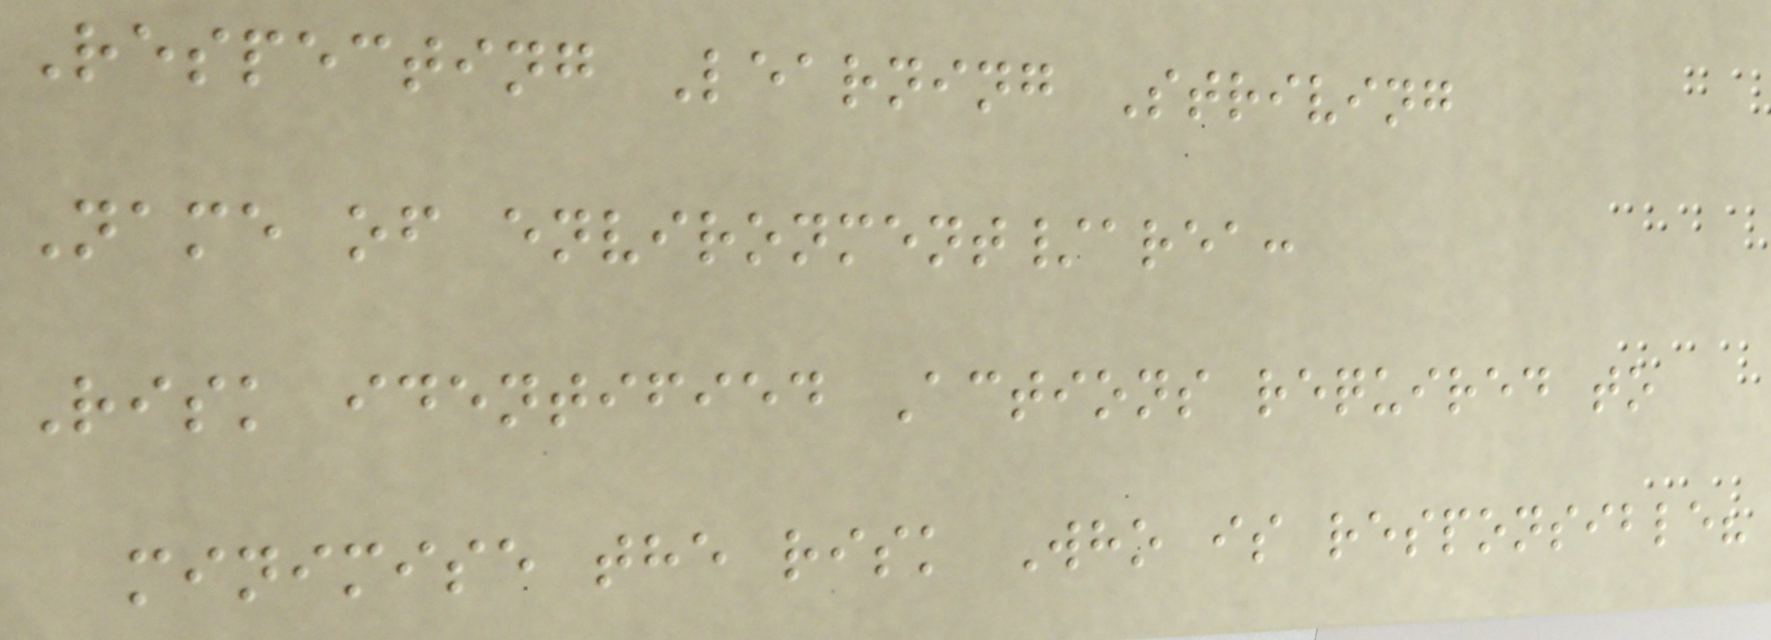Respecting Learning Striving
Name of environment/area:
Risk identified Actions required to
minimise the risk Who is responsible?
